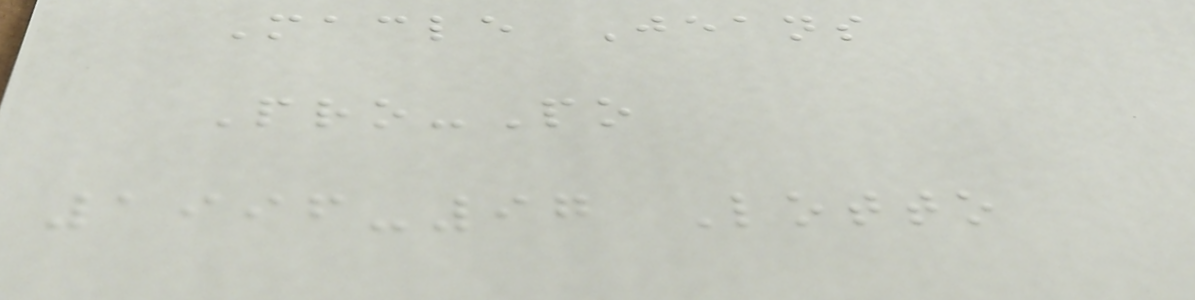Macle Jeans
Pro-Po
1996-97 Lotto
